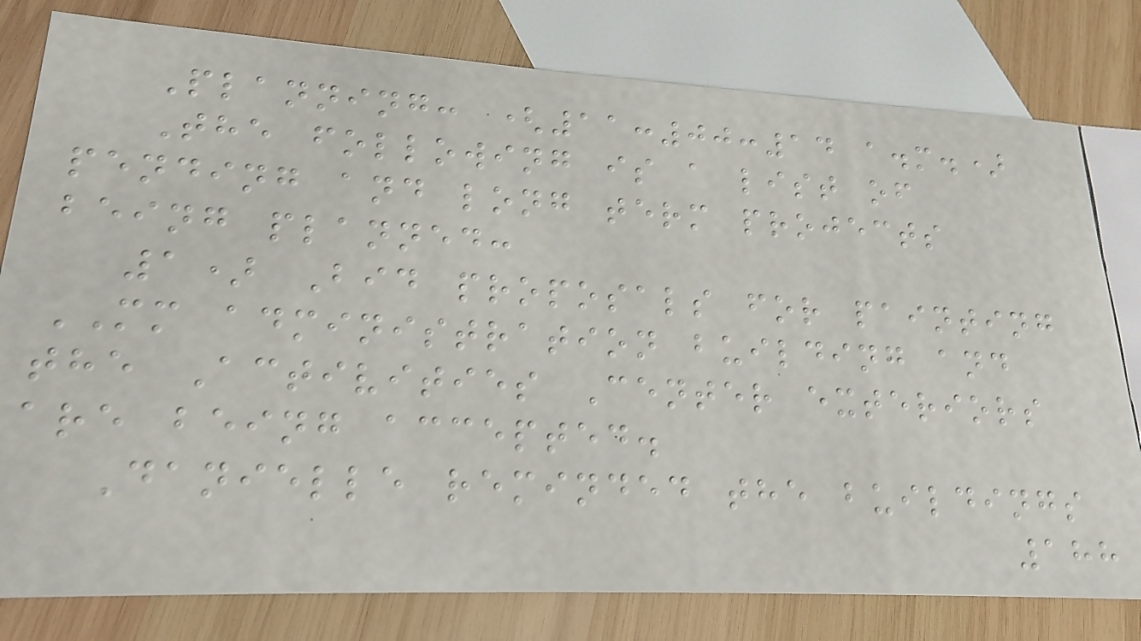Planning: (11:00:14 a.m.)
The following is a list of
pending and long term projects
being planned:
1) Bid proposals for painting
MM administration building and
the Activities Center exteriors
are being accepted.
Danielle reminded the buildings
188
